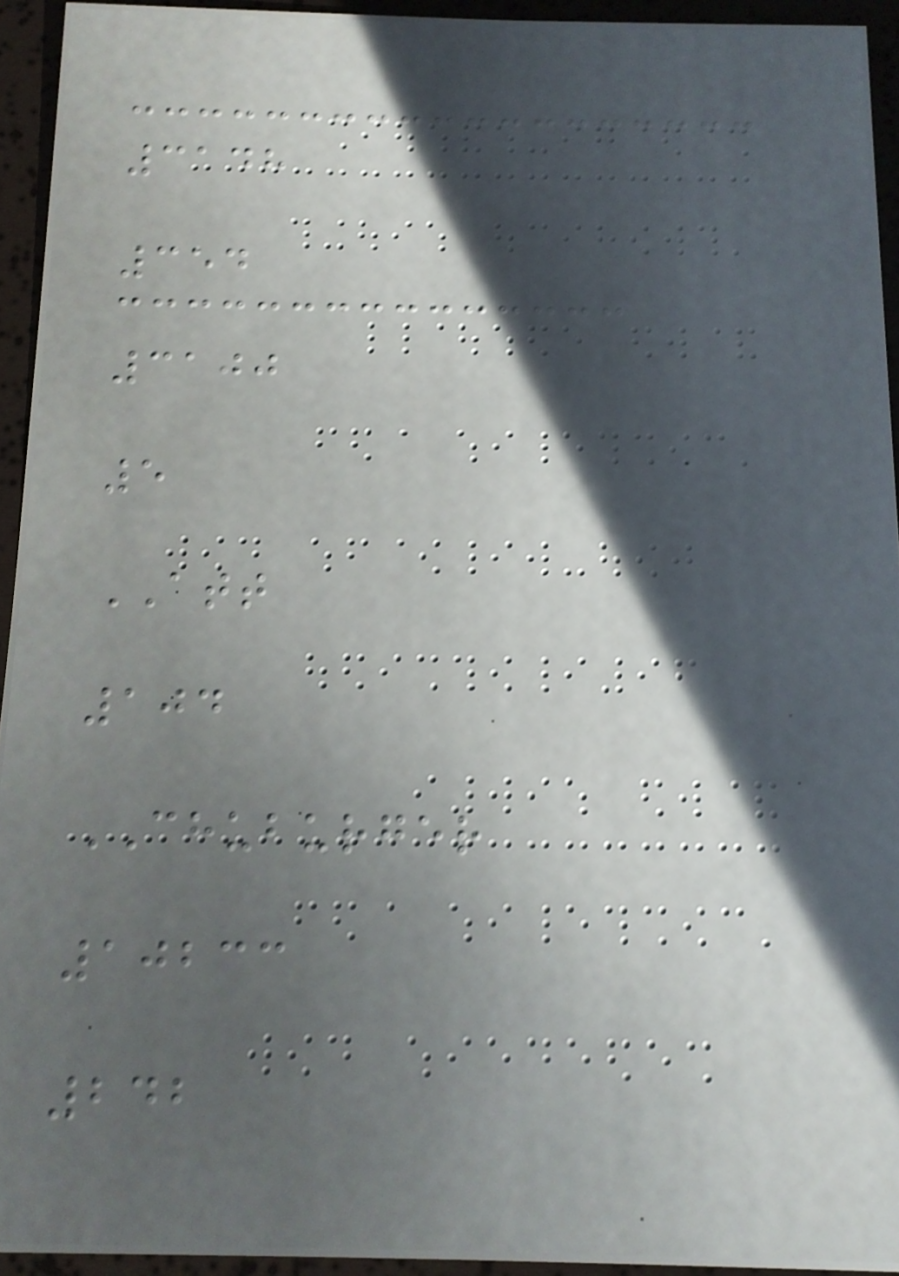3148
354
3100
5
ATT
104
CHUBURGER
10233
242
